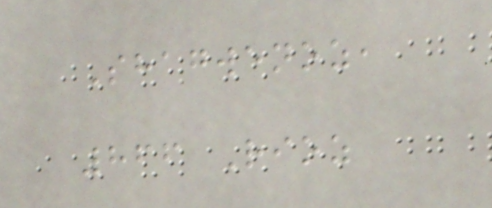Shagwenoz,
866 Rioz
